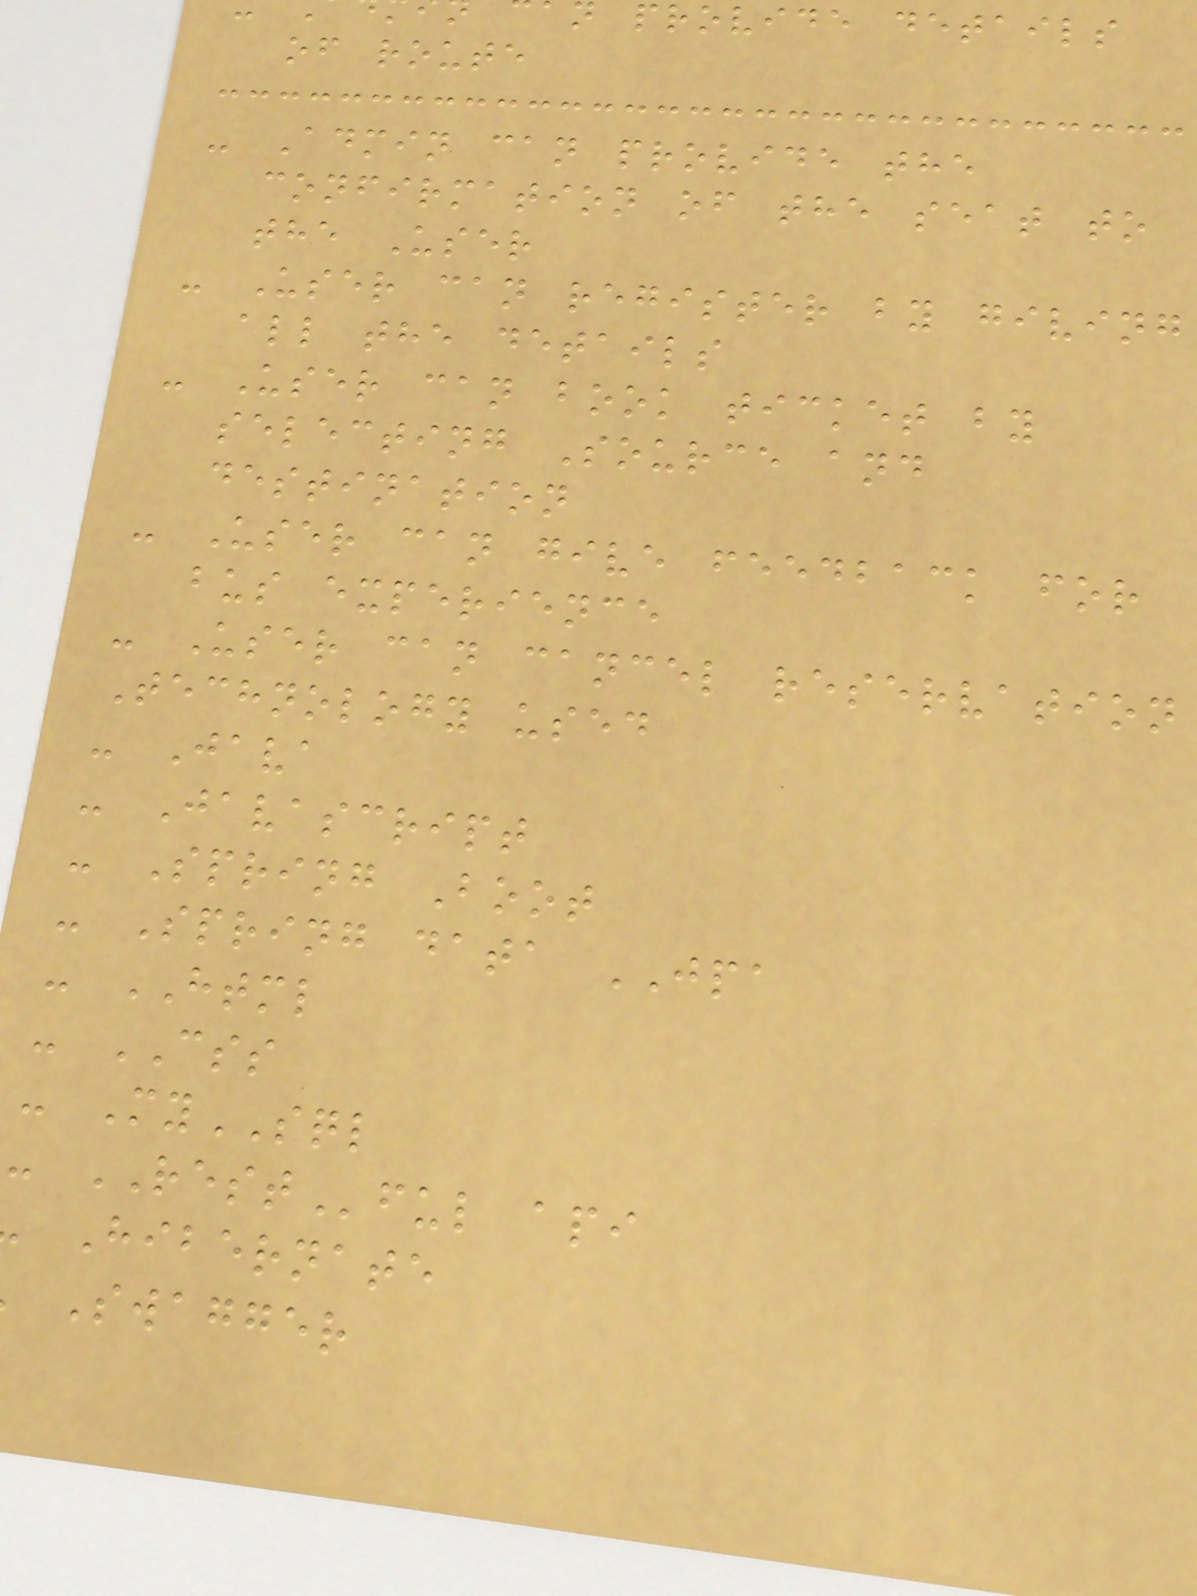provide details
of route
- Admin can provide the
confirmation of the seat to
the User
- User can register by giving
all the details
- User can book ticket by
selecting Source and
destination
- User can give feedback for
bus experience
- User can cancel reservation
Technology used
- Java
- Javascript
- Spring Boot
- Spring data JPA
- HTML
- CSS
- MySQL
- RESTful api
Hibernate
Swagger
